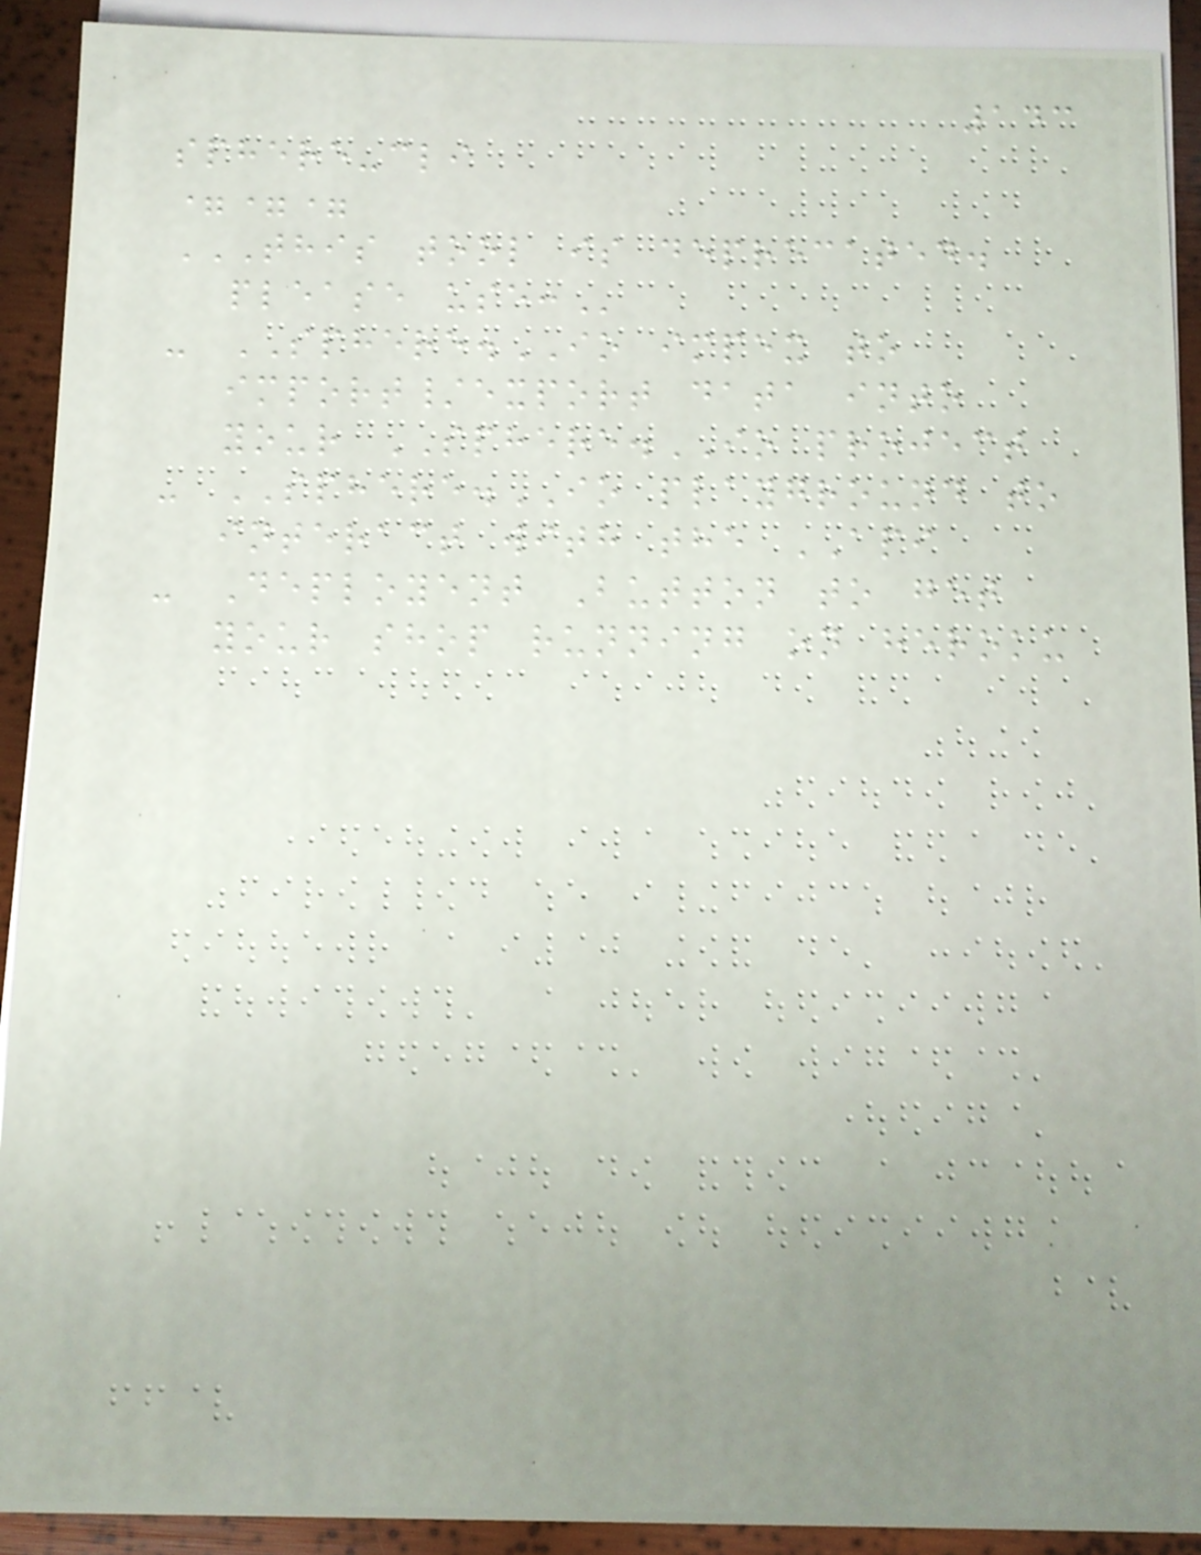143
sphere-cli
===
THIS TOOL IS DEPRECATED.
PLEASE USE:
- SPHERE.IO impex to
import/export data into
your SPHERE.IO project
- SPHERE.IO playground to
interact with the API
- Deployent Button to get
your shop running on heroku
